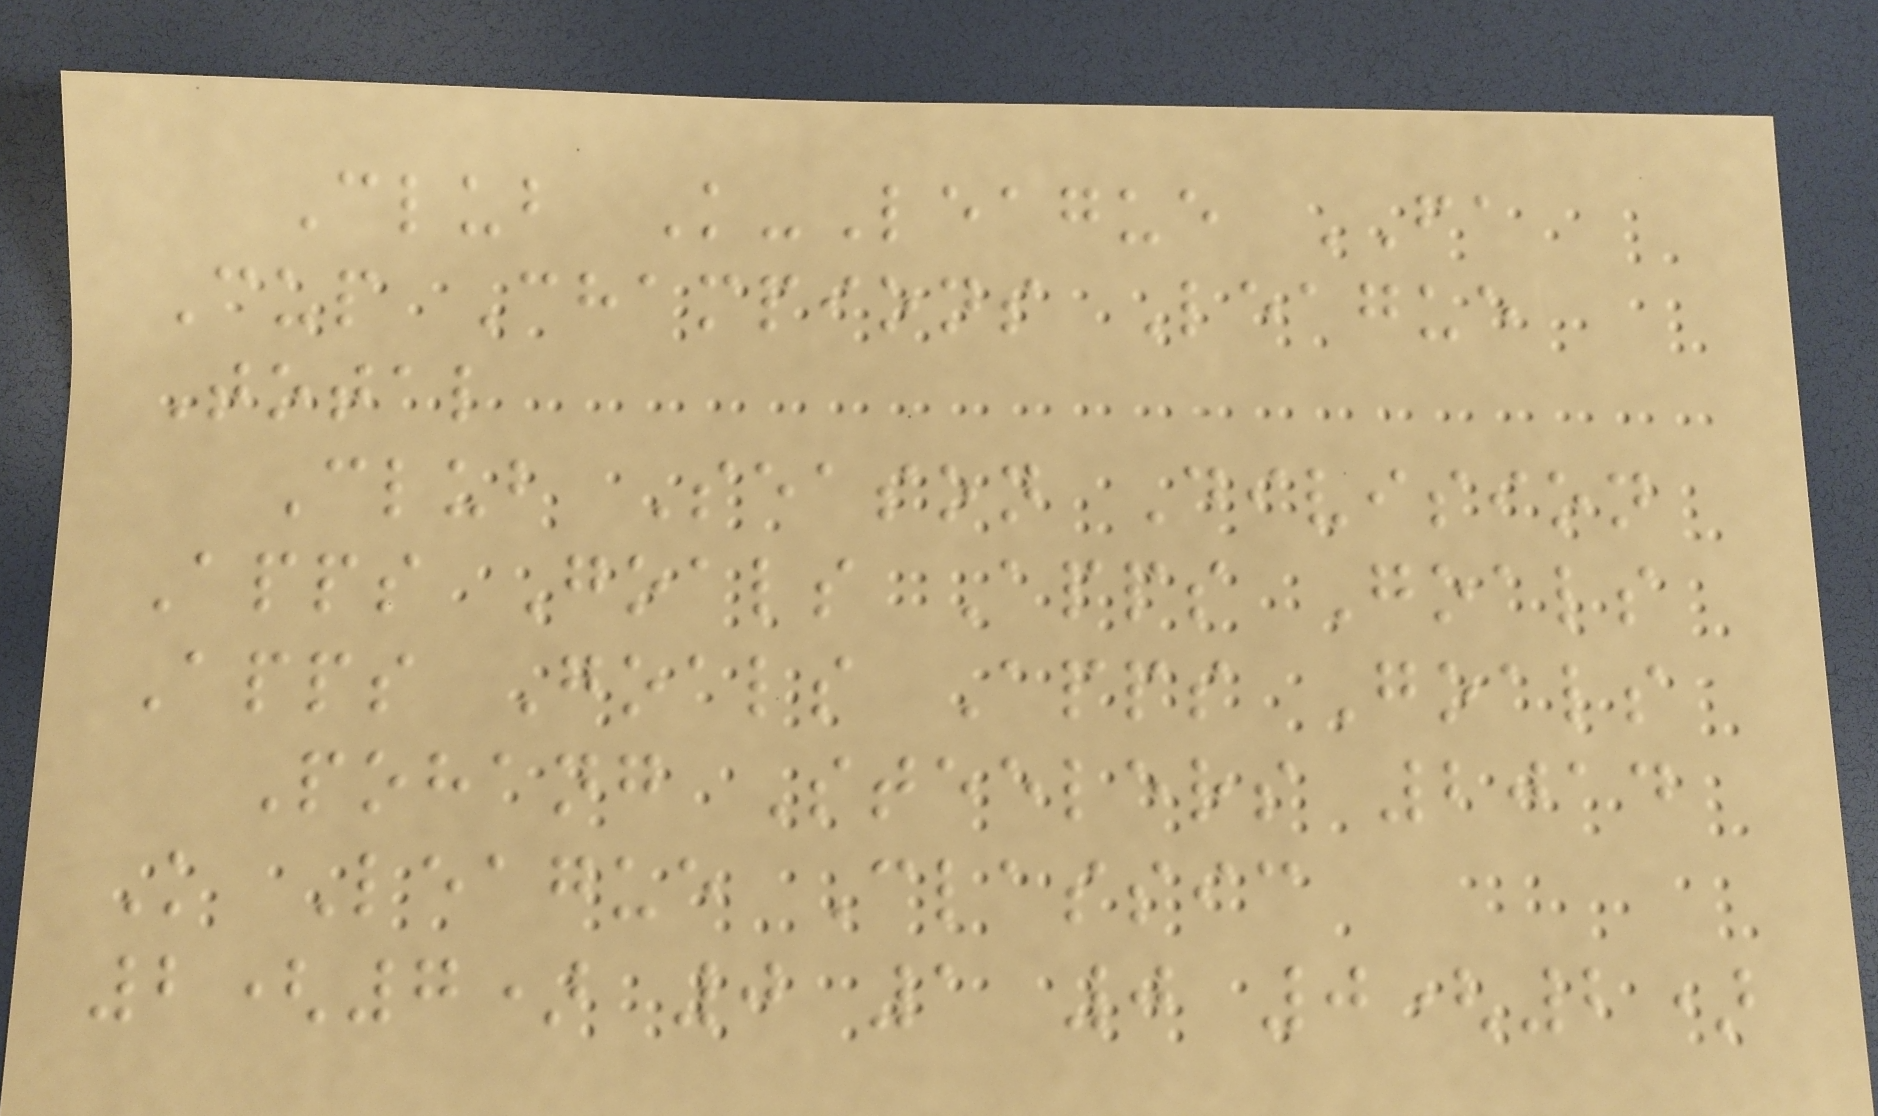Club K-League FA
Cup Champions League
Total
Club Season Division
Apps Goals Apps Goals
Apps Goals Apps Goals
Pohang Steelers 2014
K League Classic
2(7) 0 1 0 0(2)
